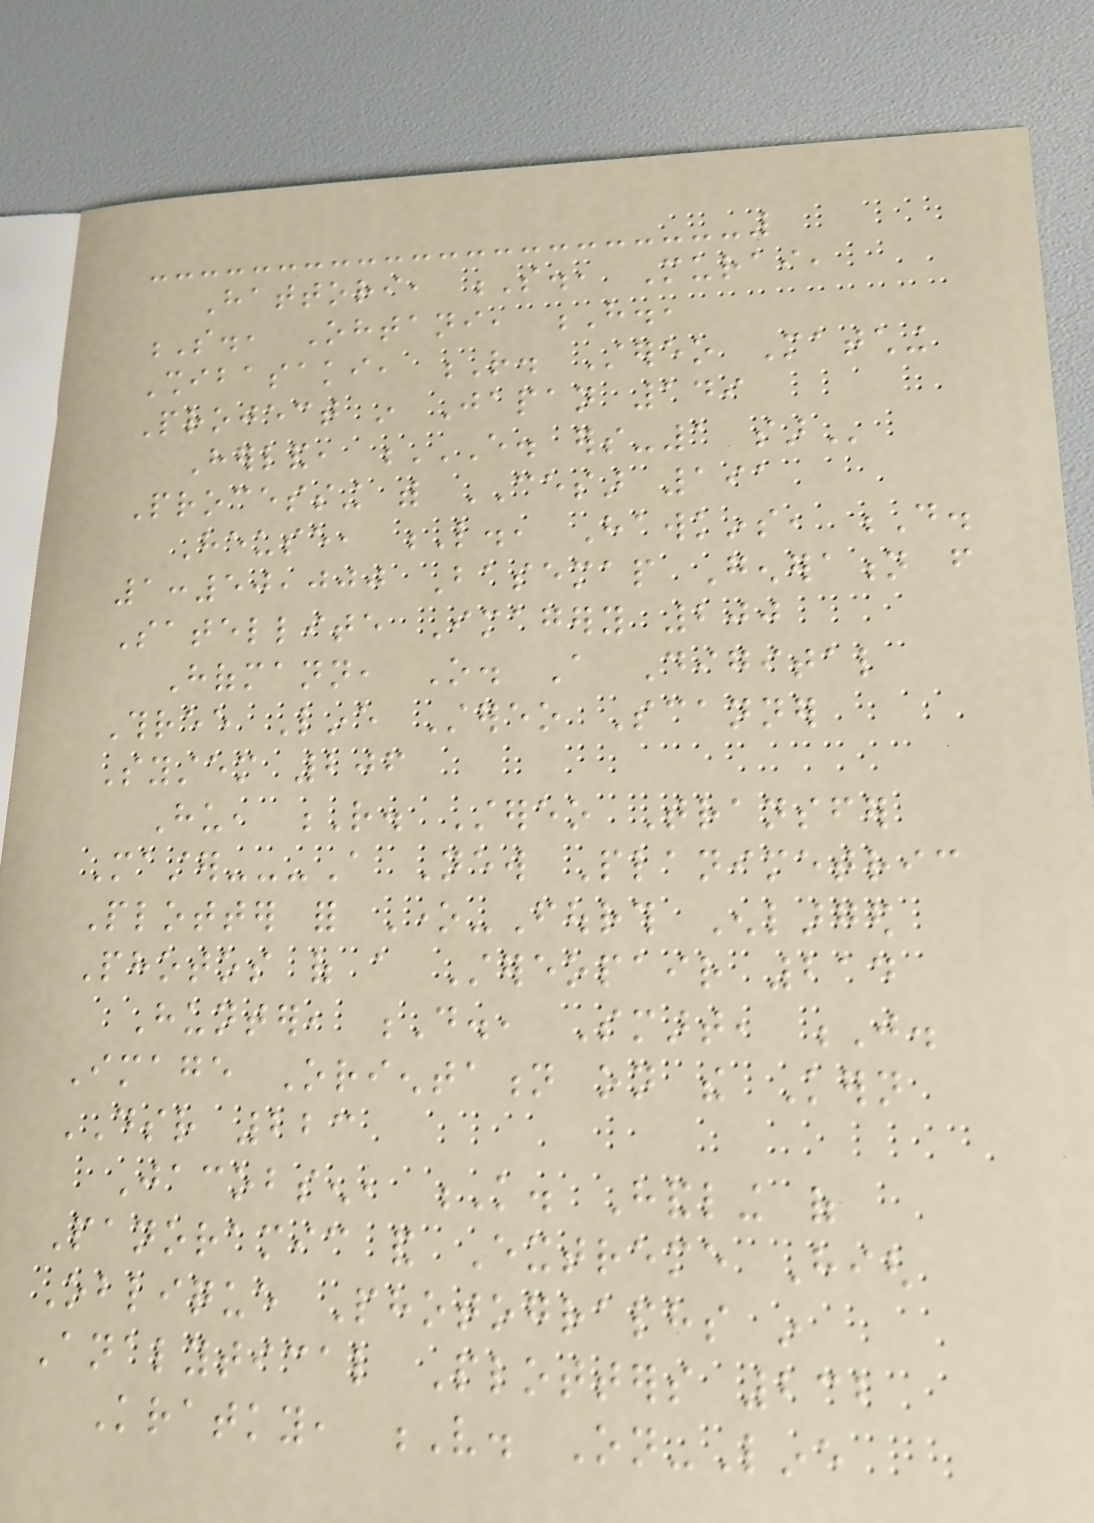Hattori, S., Murai,
S., Ohtani, H.,
Shibasaki, R. Stereo Matching
Project in Japan 149
Herland, E. ERS-1 SAR
Processing with CESAR 191
Heuse, L., Hawkins, D.
1:50,000 Basemap Generation from
Satellite Imagery 200
Hofmann, O. A Digital
Three Line Stereo Scanner
System 206
Hu, R. Stereo Transfer
Master---A New Planimetric
Plotter for One-Fourth Enlarged
Photos of a Stereopair 214
Hunter, D., Smart, J.
Image Orientation on the Kern
DSR 223
Jacobsen, K. Handling of
Panoramic and Extreme High
Oblique Photographs in
Analytical Plotters 232
Kratky, V. On-Line
